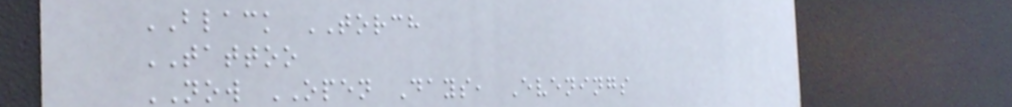BLACK TORCH
TATTOO
NOW OPEN Days, Evenings
